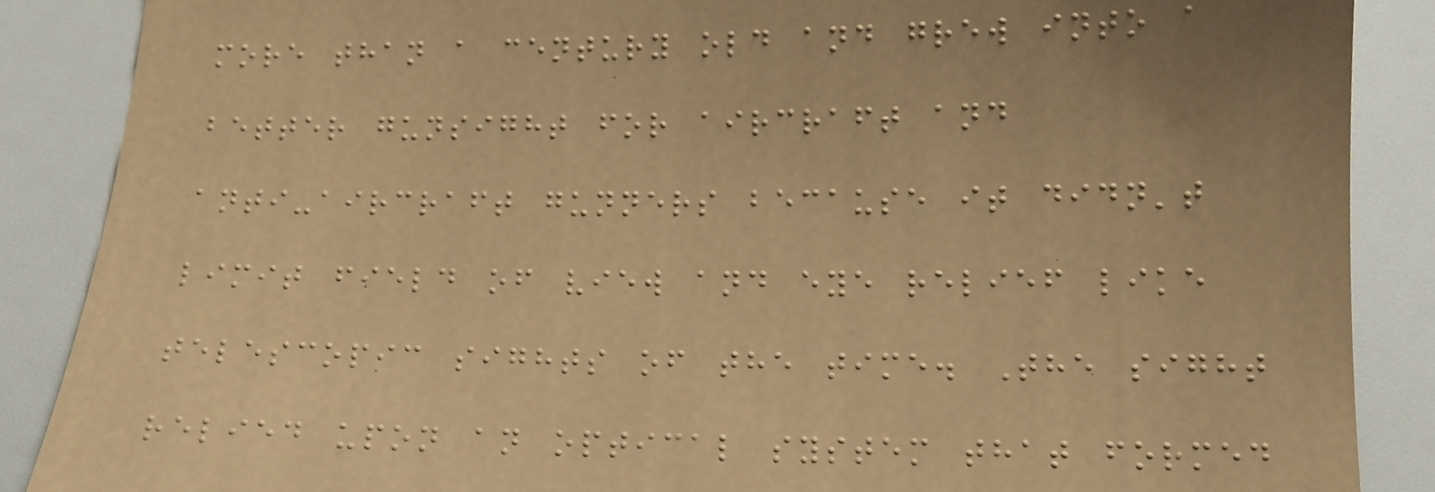more than a century old and grew into a
better gunsight for aircraft and
anti-aircraft gunners because it didn't
limit field of view and eye relief like
telescopic sights of the time. The sight
relied upon an optical system that formed
